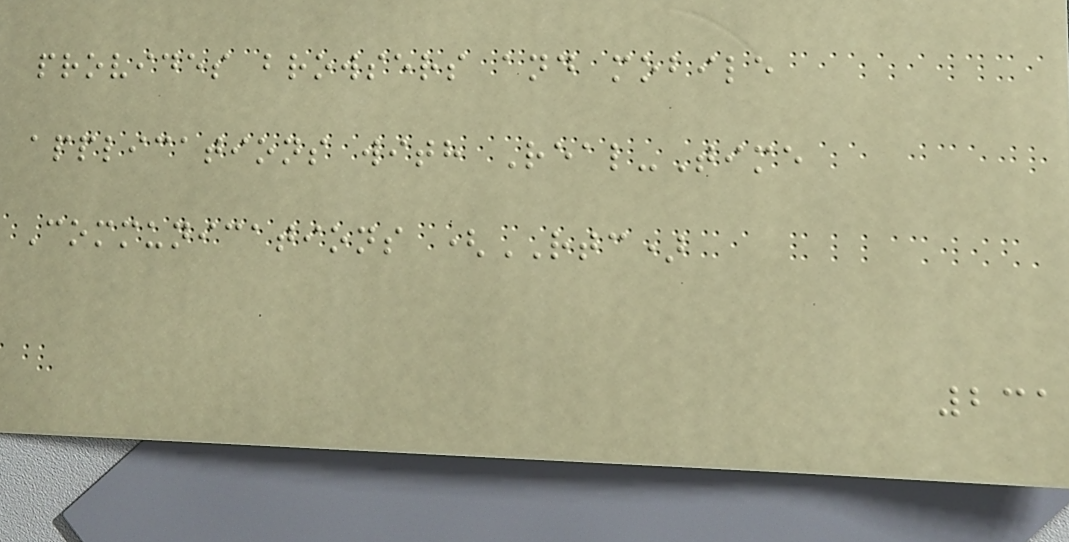provides browsers and mobile
applications with Real-Time
Communications (RTC)
231
